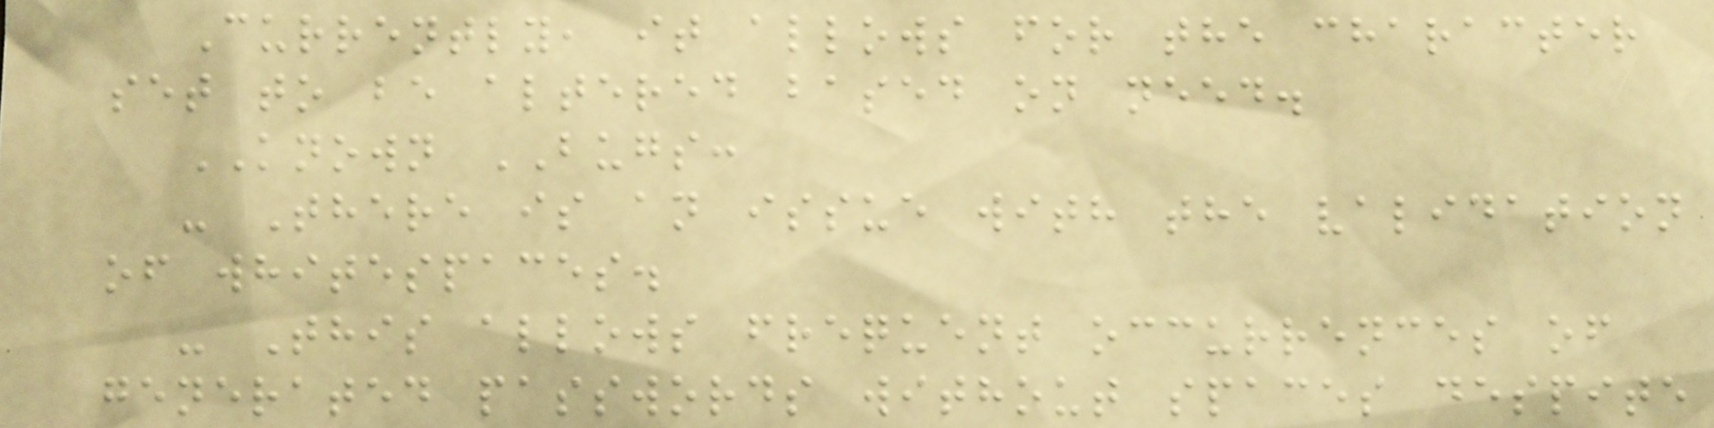Currently, it allows for the character
set to be altered based on need.
KNOWN BUGS:
- There is an issue with the validation
of whitespaces.
- This allows frequent occurrences of
generated passwords without spaces despite
